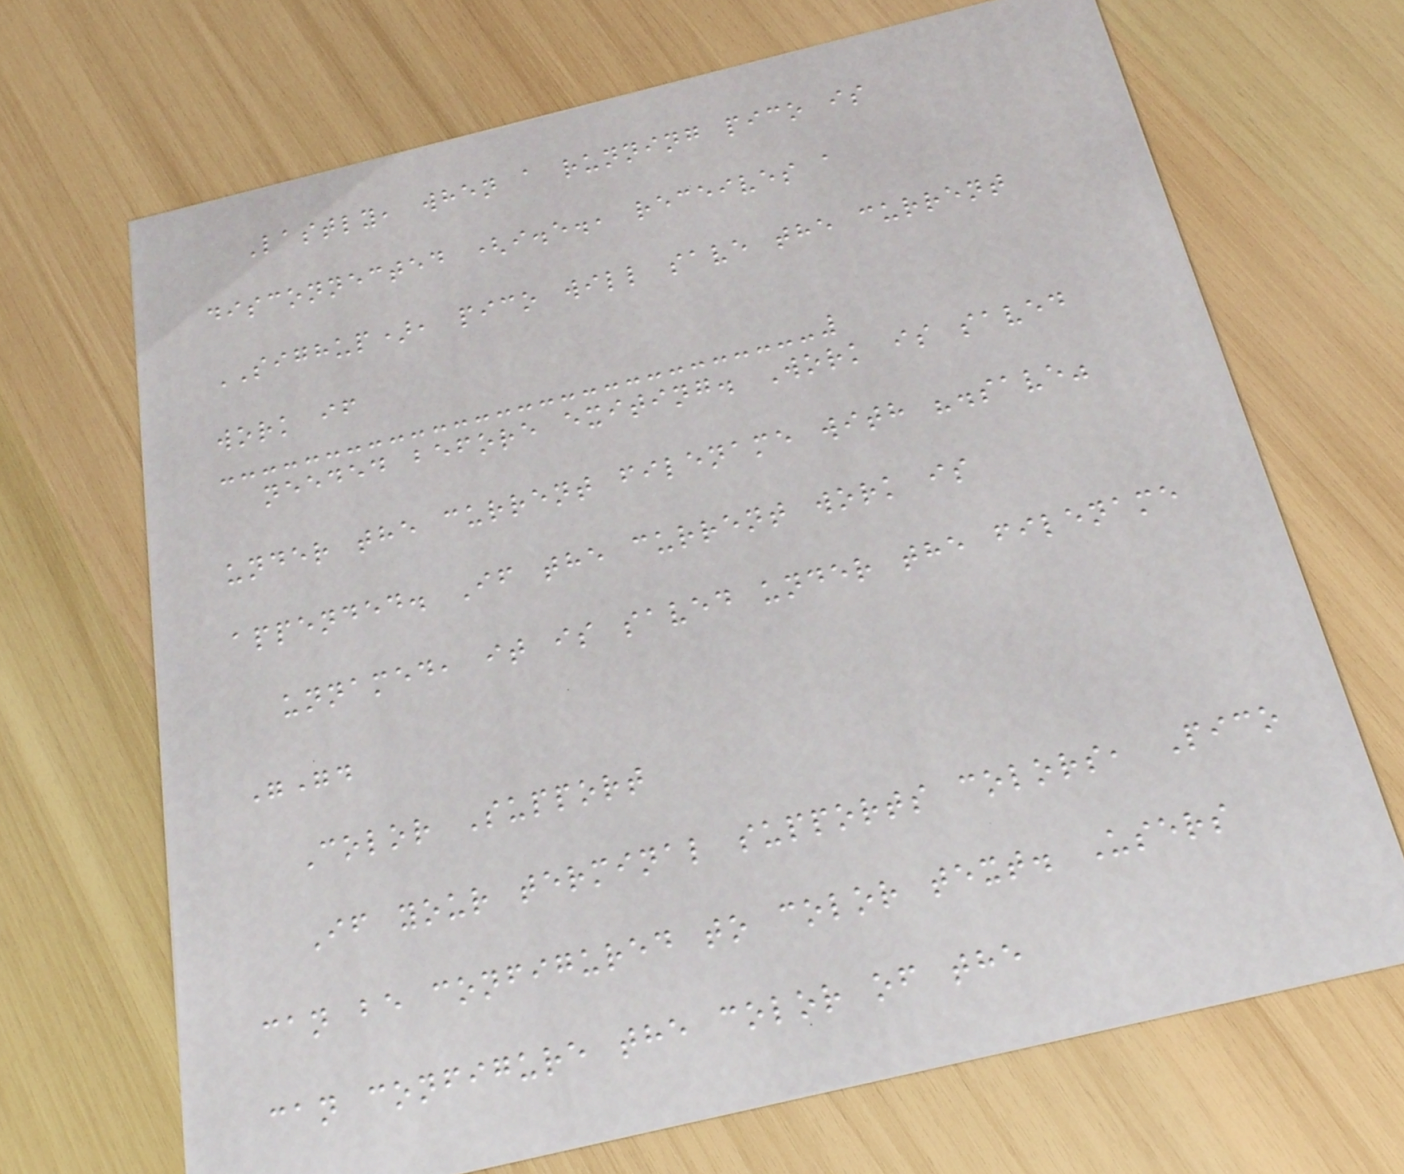Lastly, when a running pico is
disconnected (i.e., receives a
SIGHUP), pico will save the current
work if
needed before exiting. Work is saved
under the current filename with ".save"
appended. If the current work is
unnamed, it is saved under the filename
"".
Color Support
If your terminal supports colors, Pico
can be configured to color text. Users
can configure the color of the
